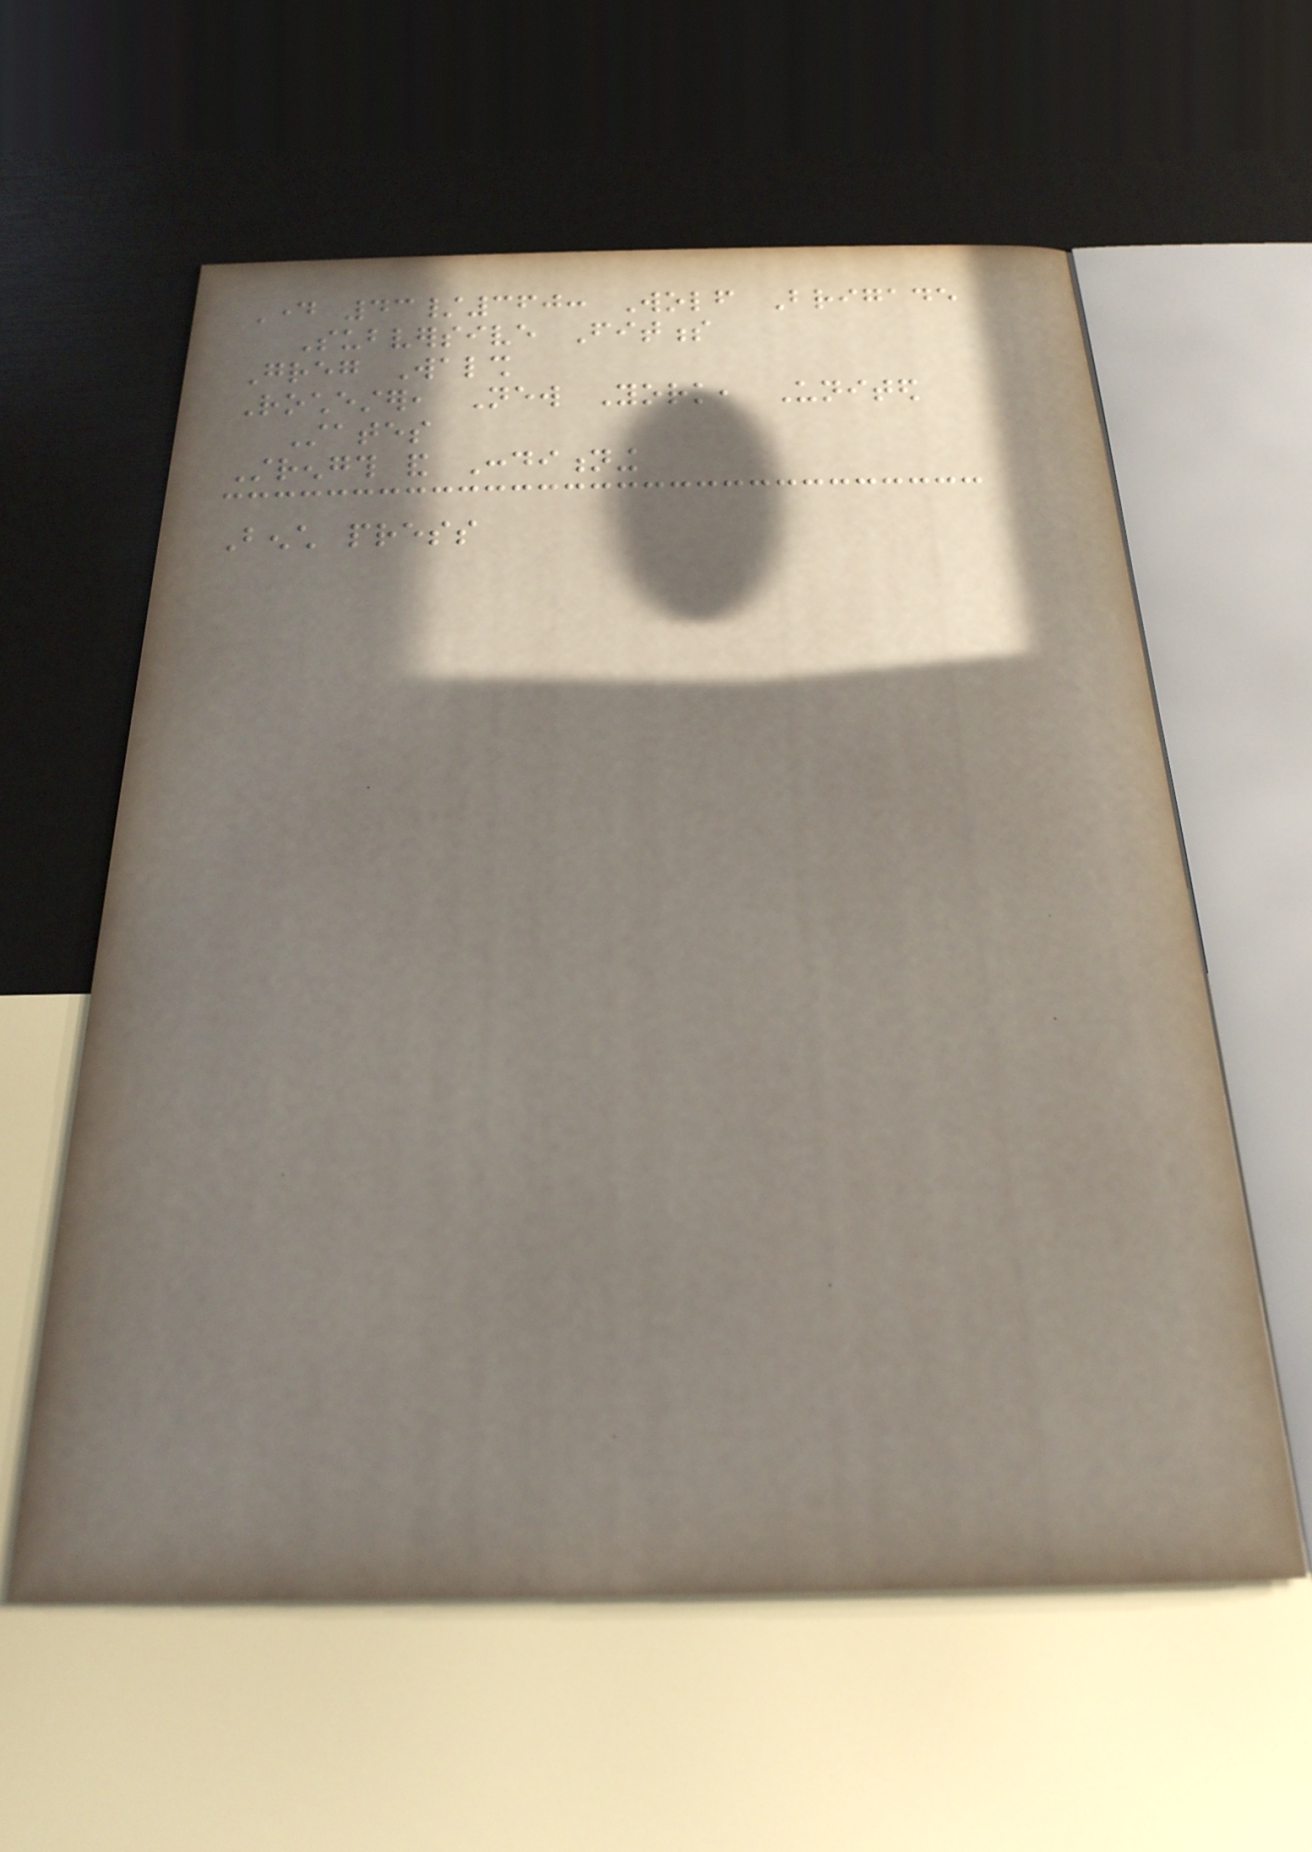Day 43/360: Wolf Brigade
Subversive Fitness
Greg Walsh
Rochester, New York, United
States
Strength and Conditioning
Bench press
